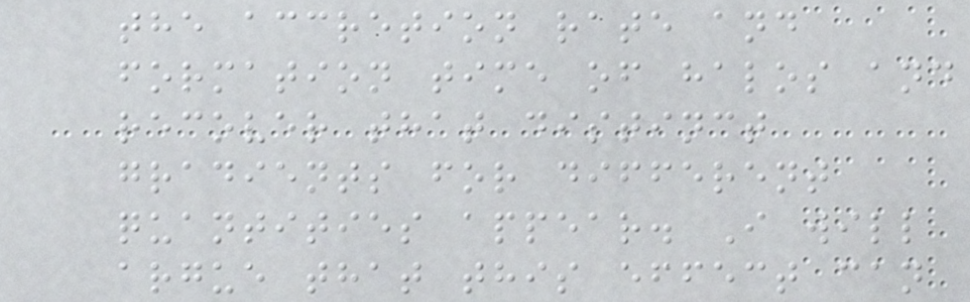the accretion rate and
formation time of halos and
recover that distinct
gradients for different
quantities appear. I will
argue that this effect can
